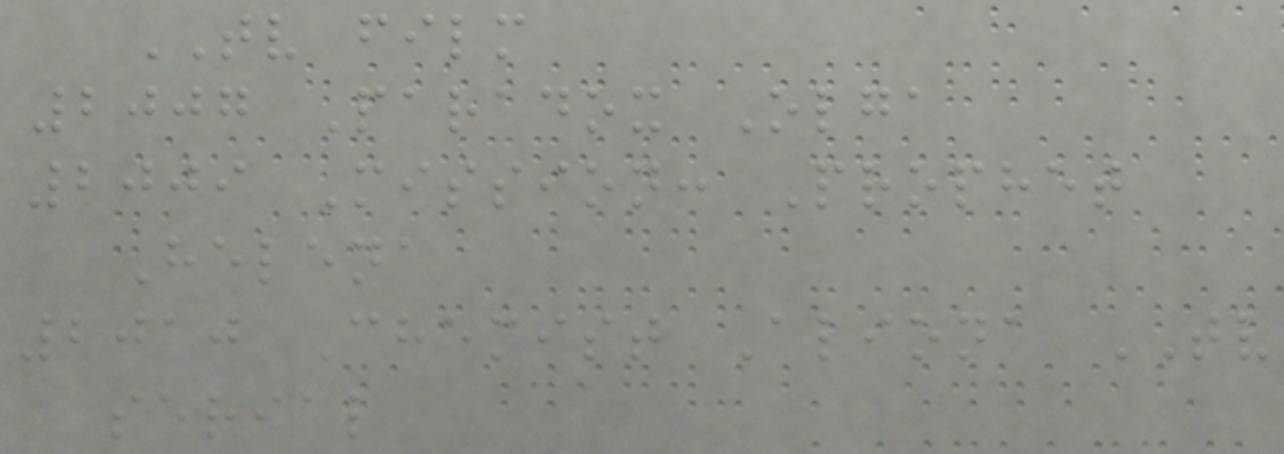TV film
2007 Paradox Olga
2009 Mission: Prophet
Helena
2010 Chemist Aliona TV
serial
